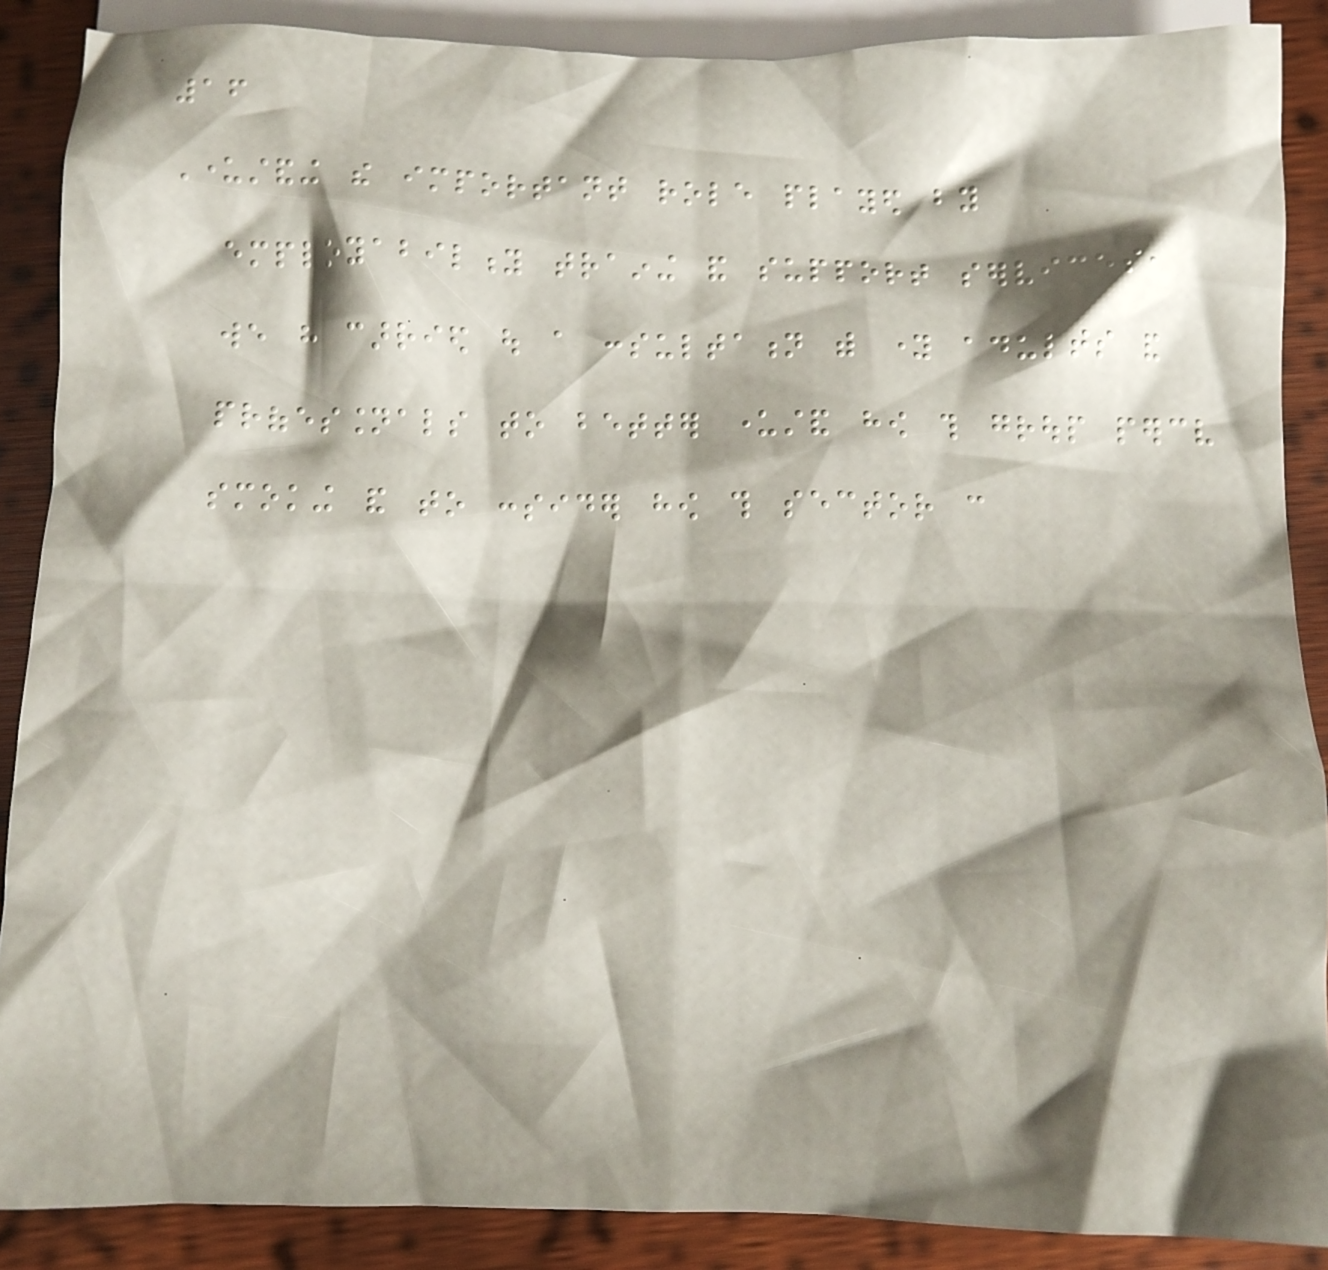16
Understanding the important role played by
employability training and support services,
we have carried out a consultation with young adults and
professionals to better understand how this group perceive
smoking and to consider how this sector can
